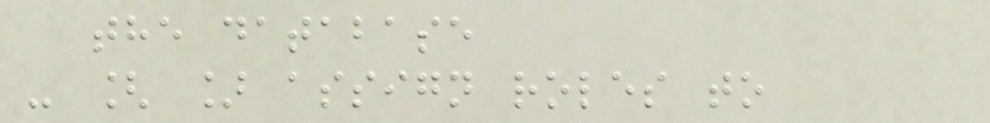the database
- [ ] assign roles to
